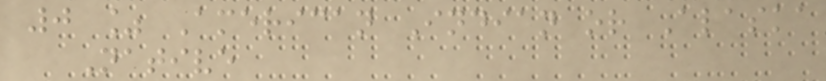0 % American Indian or Alaska
Native
